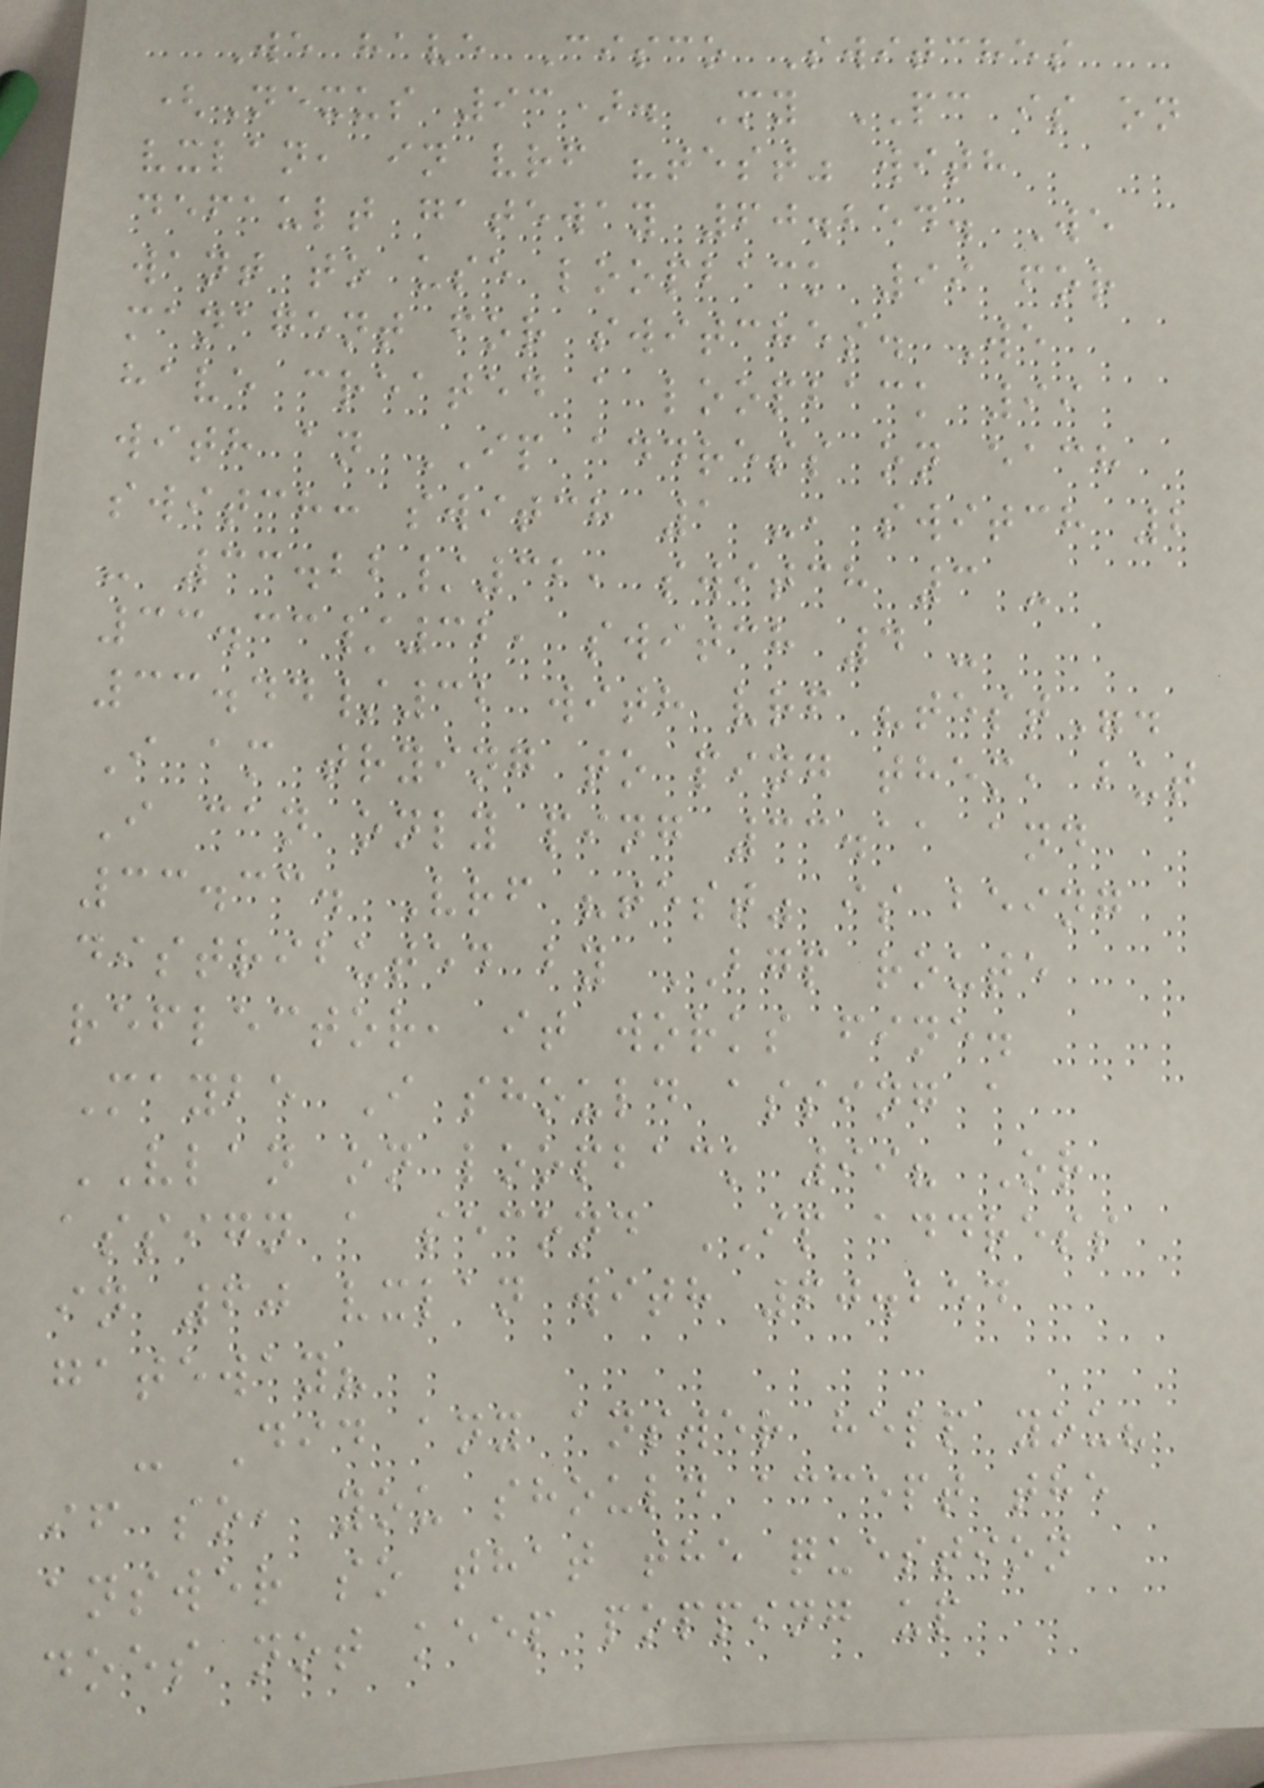We have Cisco Switches
(Nexus 93). My PC is on
vxlan, in vrf "test" with
default gateway 60.254. We
want to use loopback 99 for
managent for switches. We
have created a loopback 99
with an IP address on each
switch: switch 1 -, switch 2
- 33.22/32, switch 3 -
33.33/32, switch 4 -
33.44/32 with vrf "test".
I am trying to ping them, but
I can only ping 33.11 and
33.33. Vrf "test" is being
distributed by BGP route
reflector, it works fine.
Maybe I should assing a
VLAN on loopback 99? Or
assign a second IP address
in 60 vxlan with 60.254
gateway?
- Did any answer help you?
if so, you should accept the
answer so that the question
does not keep popping up
